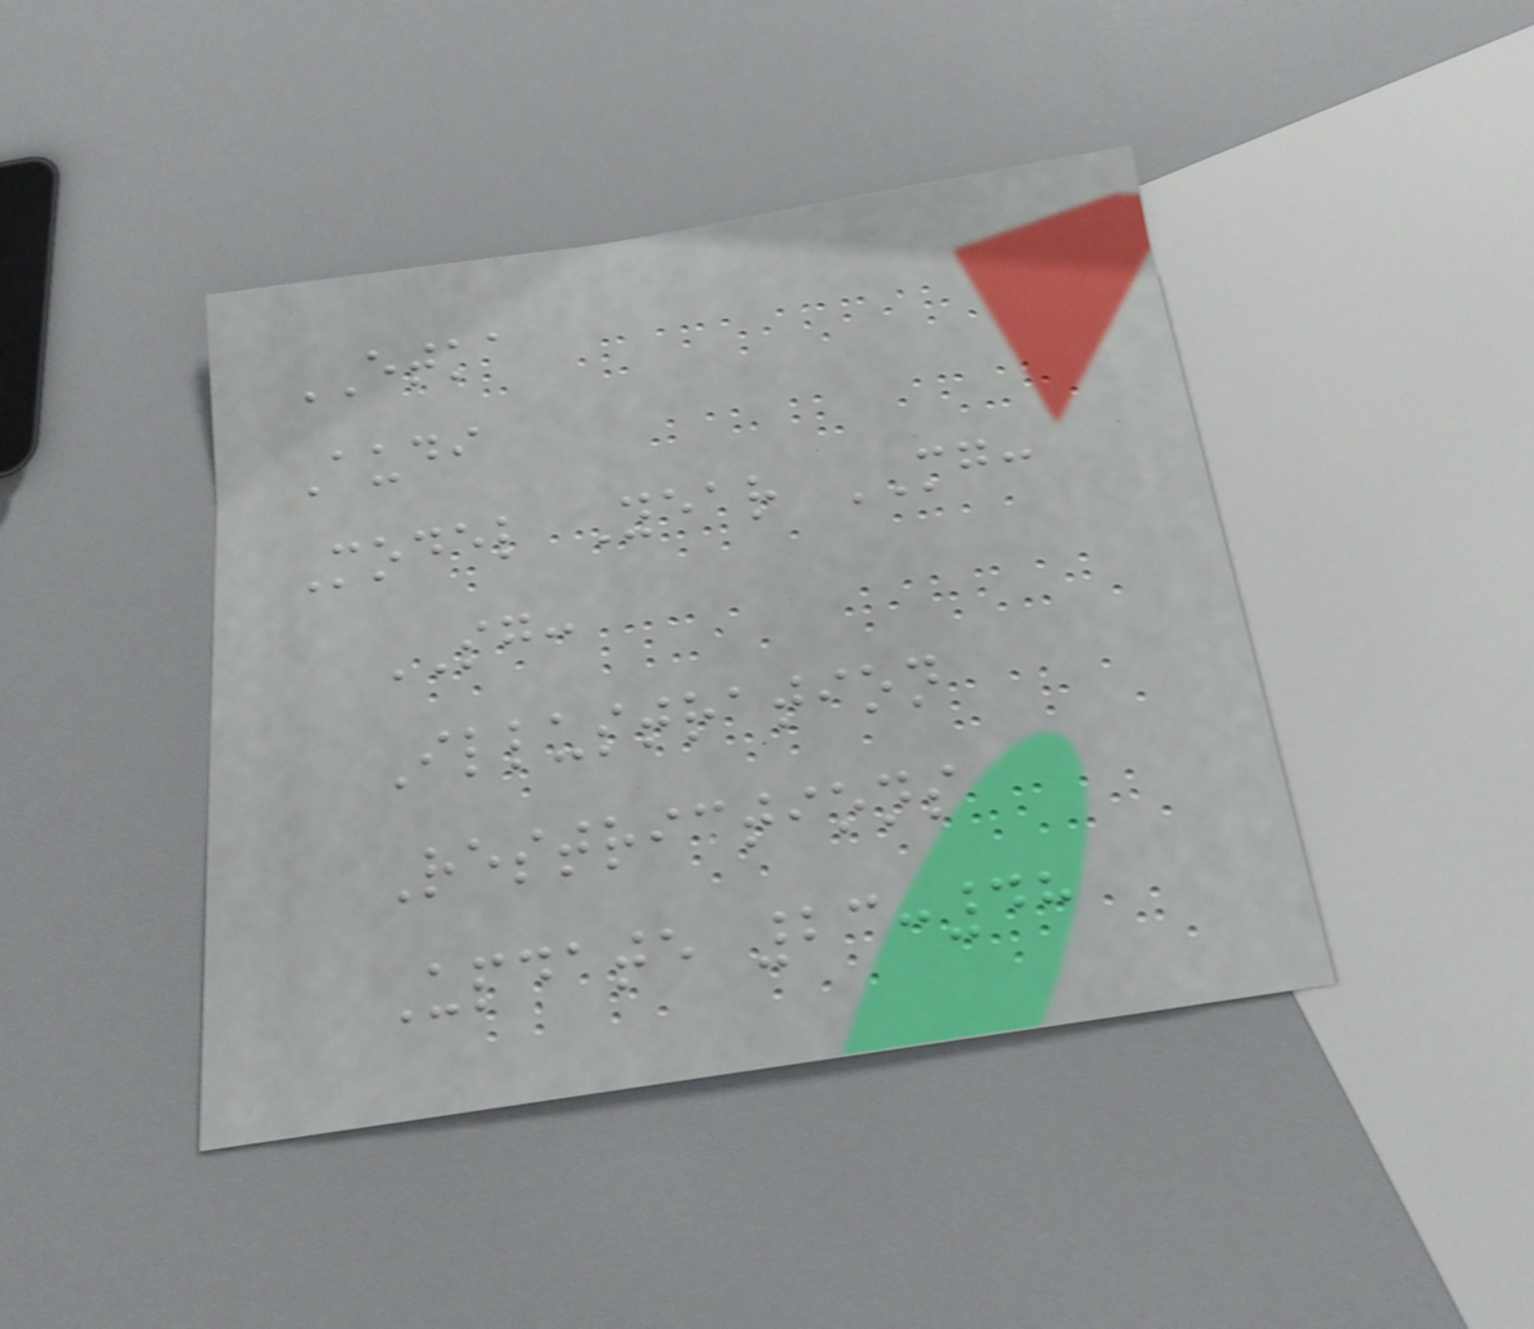ETKA
Audi
Model Year MG:
SG:
Illustration
Restrictions
Update 23:48
